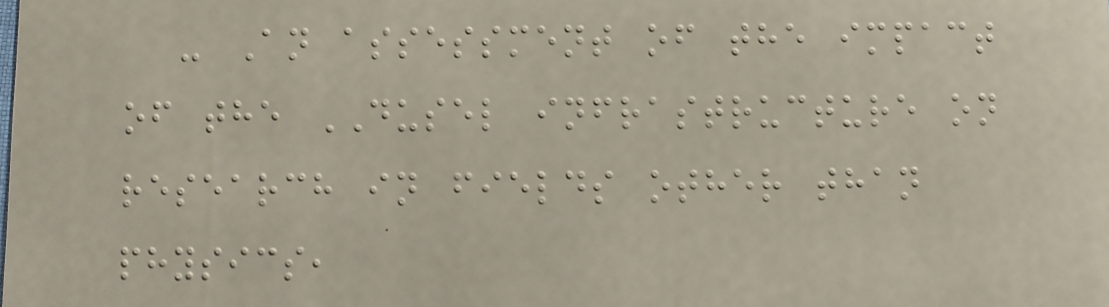- An assessment of the impact
of the DUSEL infrastructure on
research in fields other than
physics,
